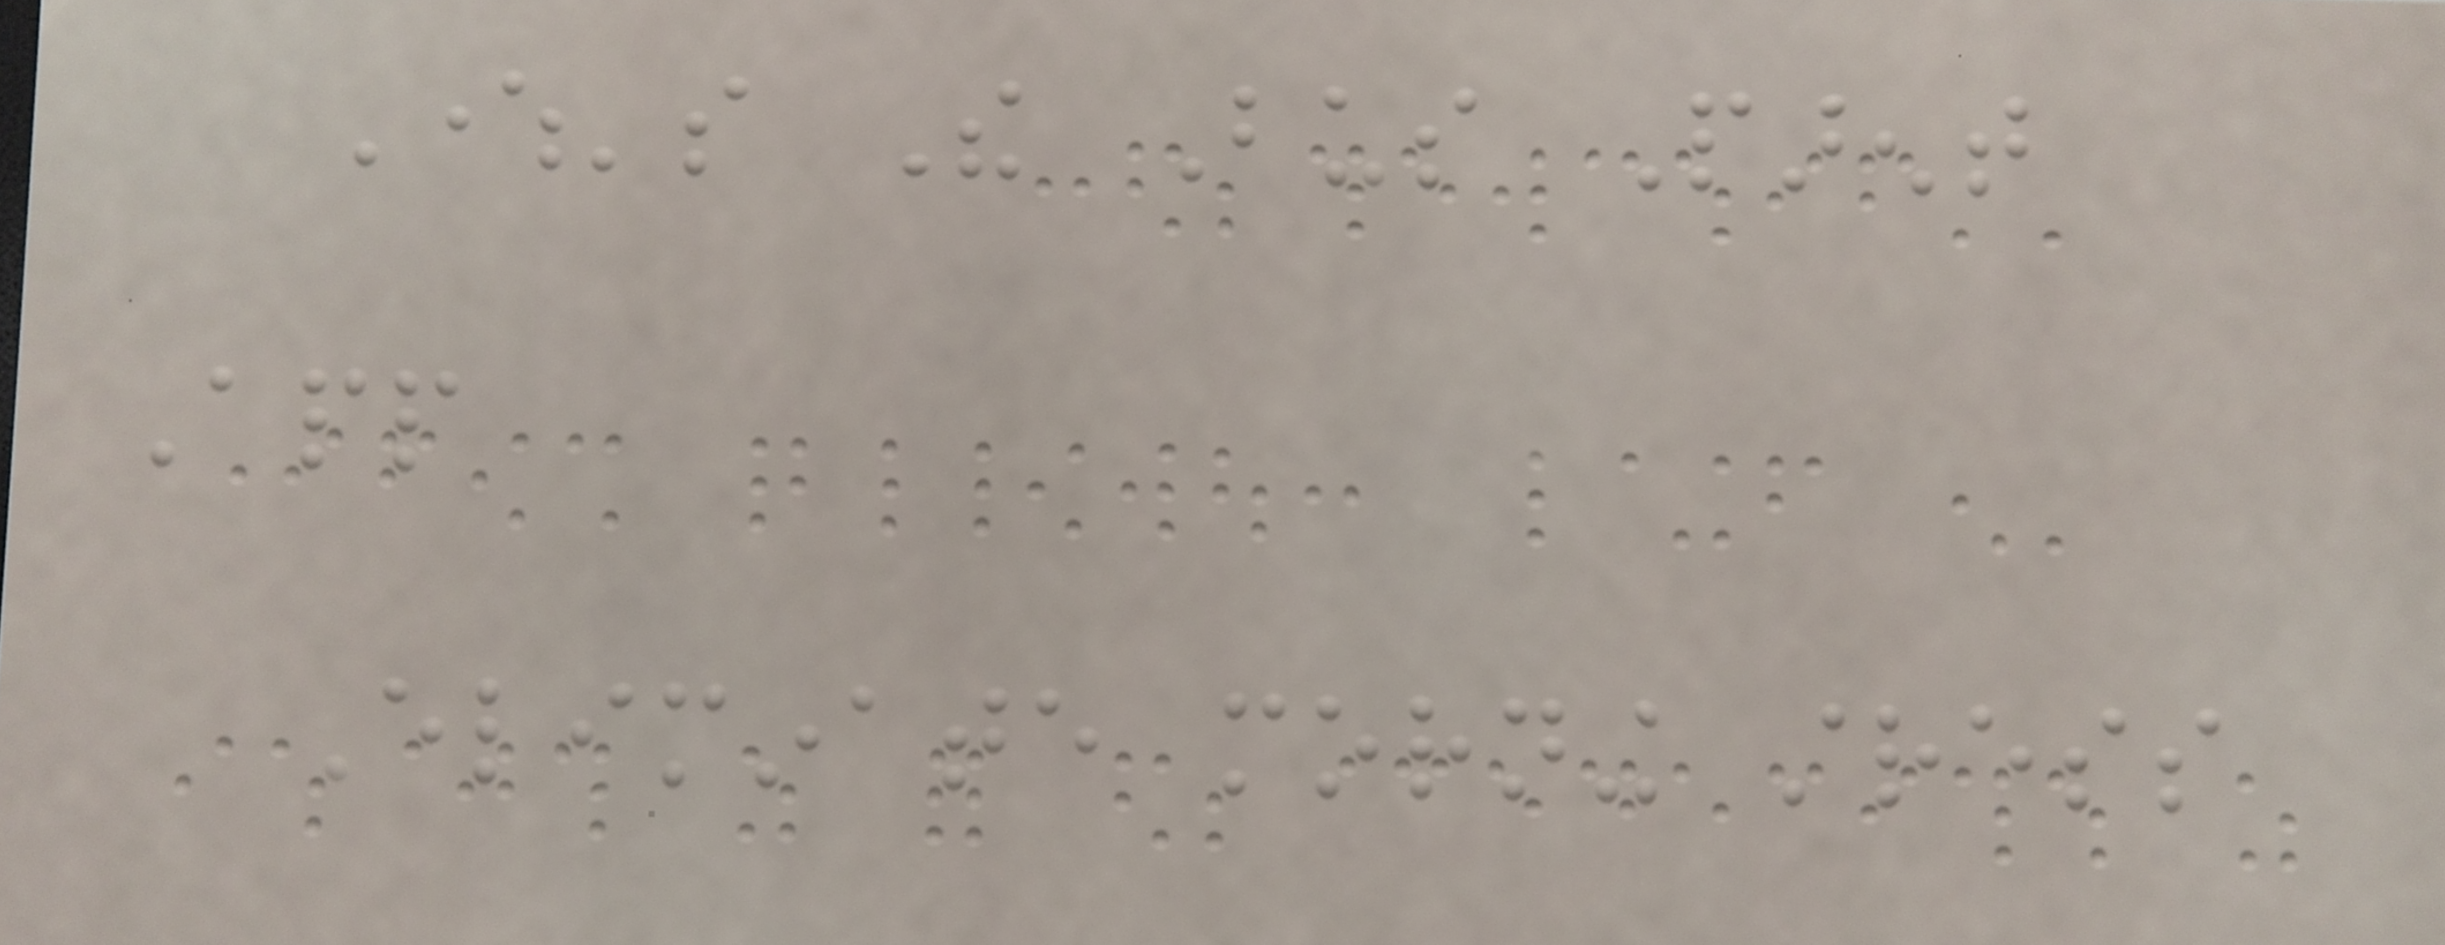Where's The Bus Parent
App
Eliminate morning stress
